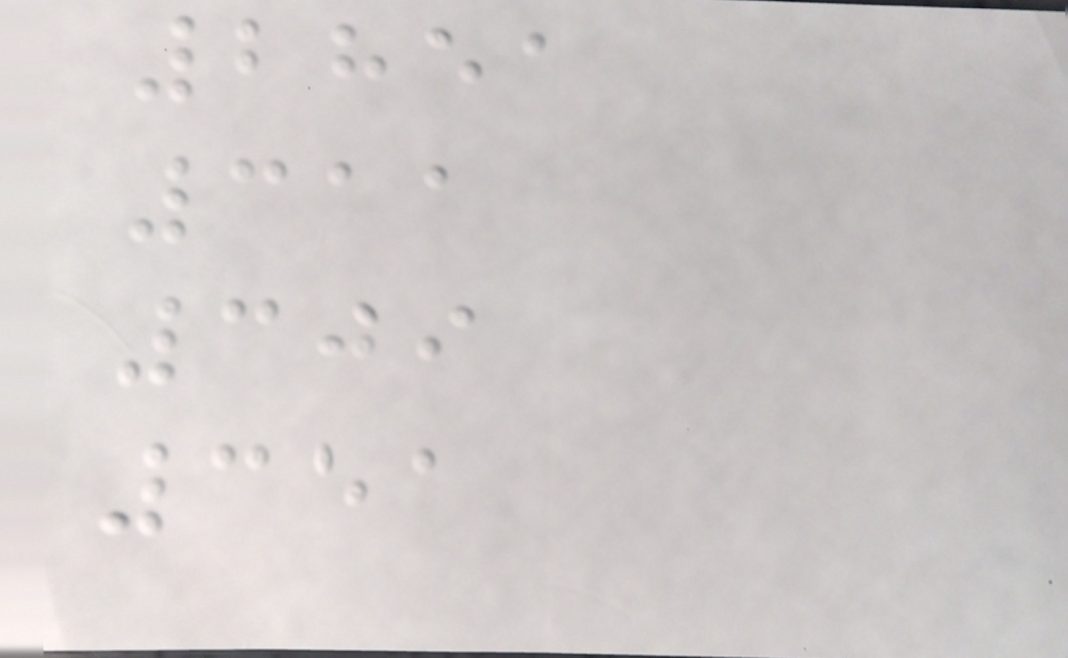2851
311
309
351
